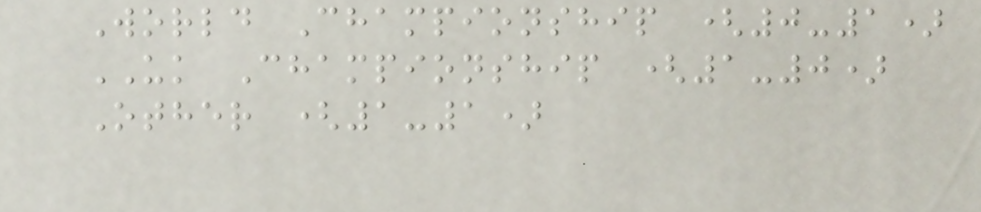World Championship (0-1)
UK Championship (1-0)
Other (1-1)
